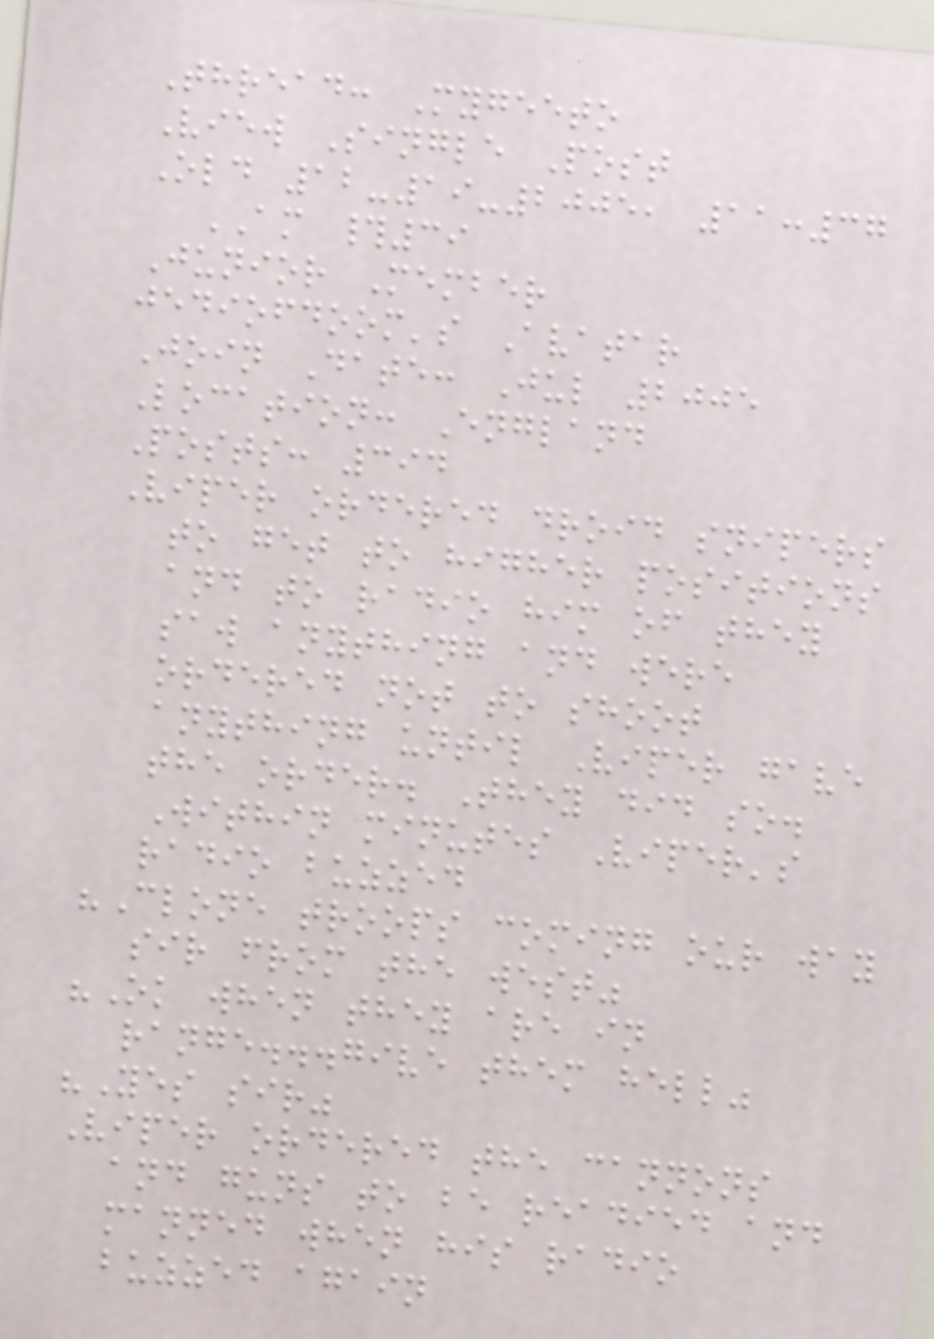Thread: Mygeeto
View Single Post
Old 12-19-2005, 11:37
AM #39
Junior Member
jediofdoom's Avatar
Join Date: Jul 2005
Location: England
Posts: 394
Viper ordered droid snipers
to get to higher positions
and to radio him of they
saw anything and were
ordered not to shoot
anything until Viper gave
the order. They did so.
Within minutes Viper's
radio buzzed
"Clone troops coming our way
sir from the west"
"Ok when they are in
range...give them hell"
"Yes sir"
Viper ordered the cannons
and guns to be readied and
manned when his radio
buzzed again
